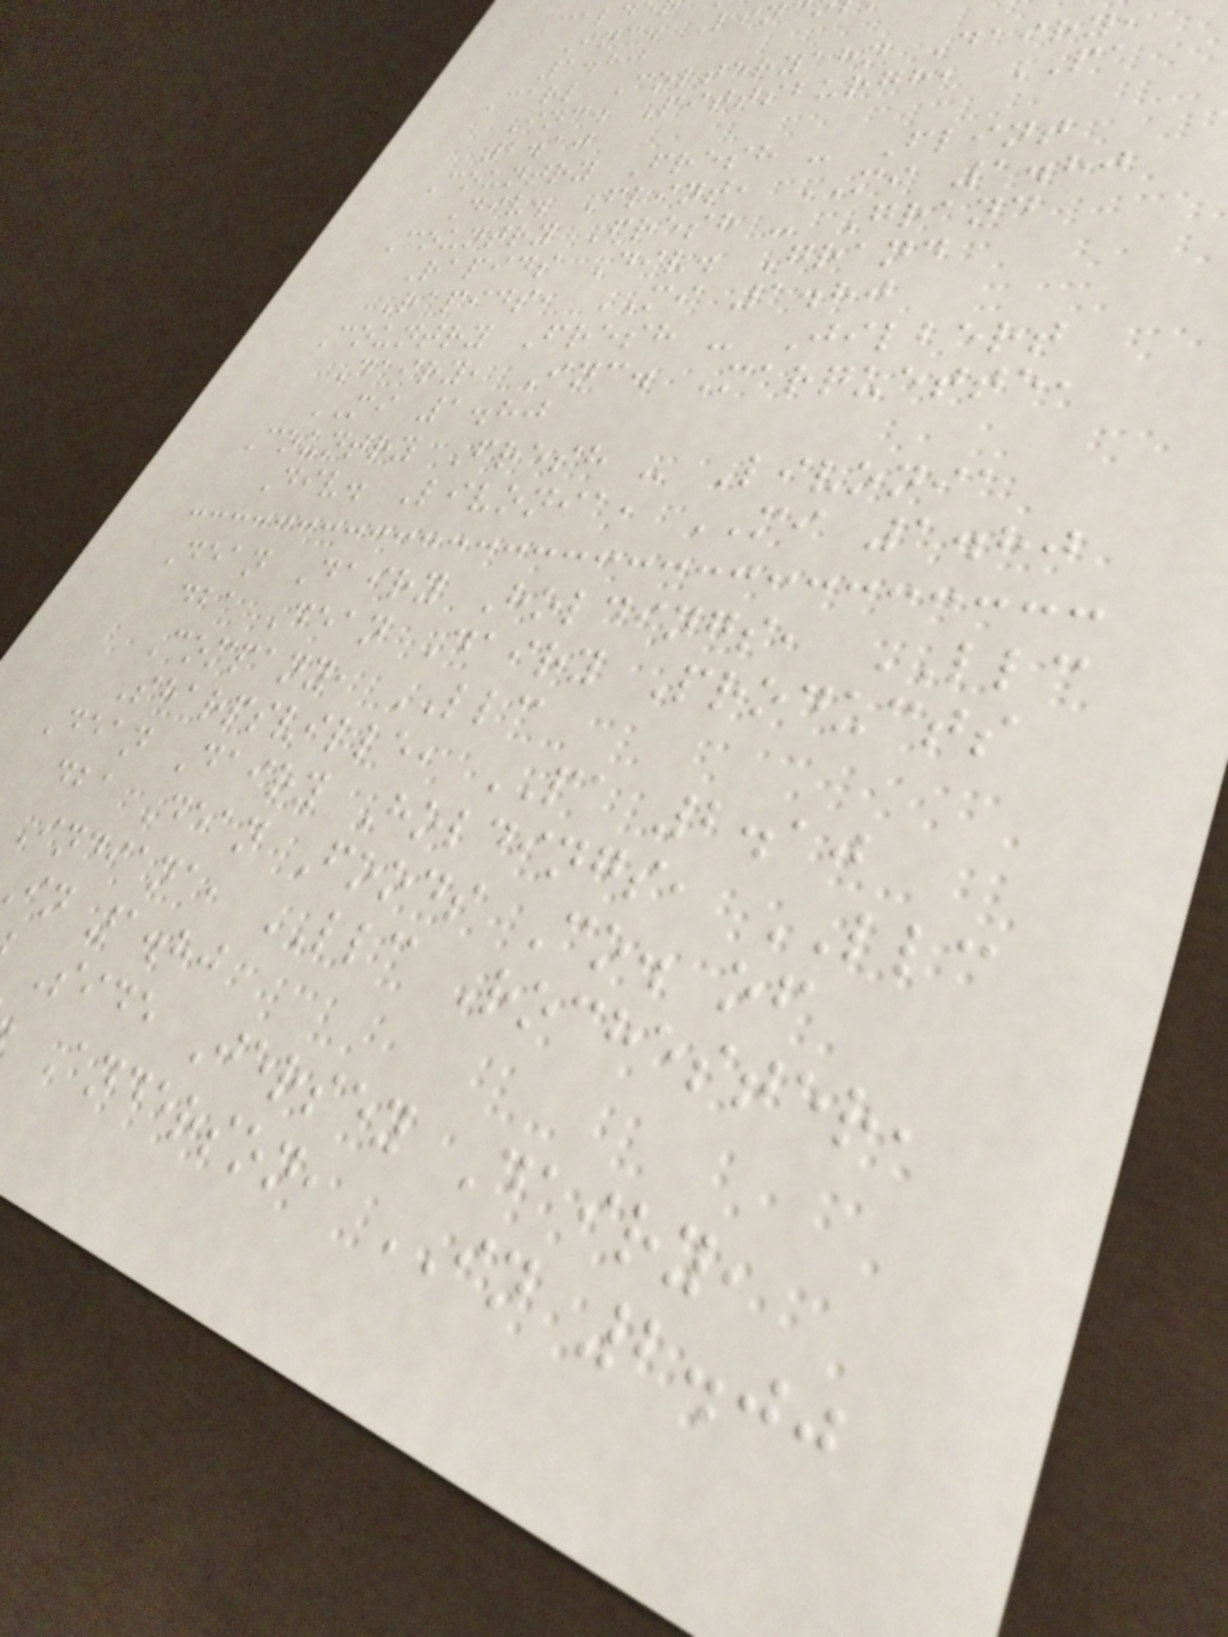Inc. Lin
1.80
Carl Colteryahn Dairy,
Inc. Pittsburgh, PA
2.10
Country Fresh - Flint
Div. Flint, MI 1.80
Country Fresh - Grand
Rapids Div. Grand
Rapids, MI 1.80
Country Fresh - Jilbert
Dairy, Inc. Marquette,
MI 1.80
Country Fresh - Livonia
Div. Livonia, MI 1.80
Dean Dairy Holdings, LLC
dba Dean Dairy Products
Company, LLC
Sharpsville, PA 2.10
Dean Dairy Holdings, LLC
dba Dean Foods Co. of
Indiana, LLC Rochester,
in 1.80
Side Jersey Dairy,
Anderson, IN 2.00
